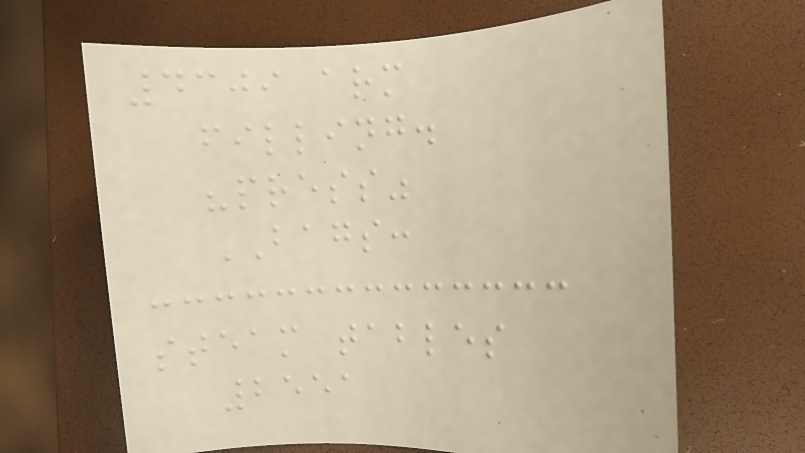4309 arm
filling.
"press"
BAGS:
steam tables
2551
